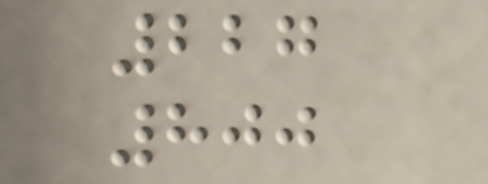227
800
